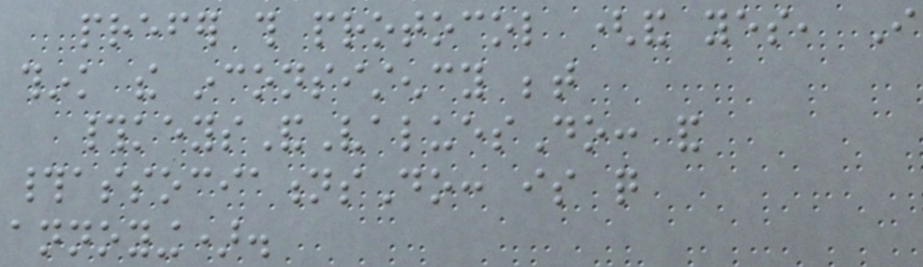prefer this protocol (and yes, I
think the inconsistency between
#keysAndValuesDo: and
#associationsDo: is quite
annoying).
